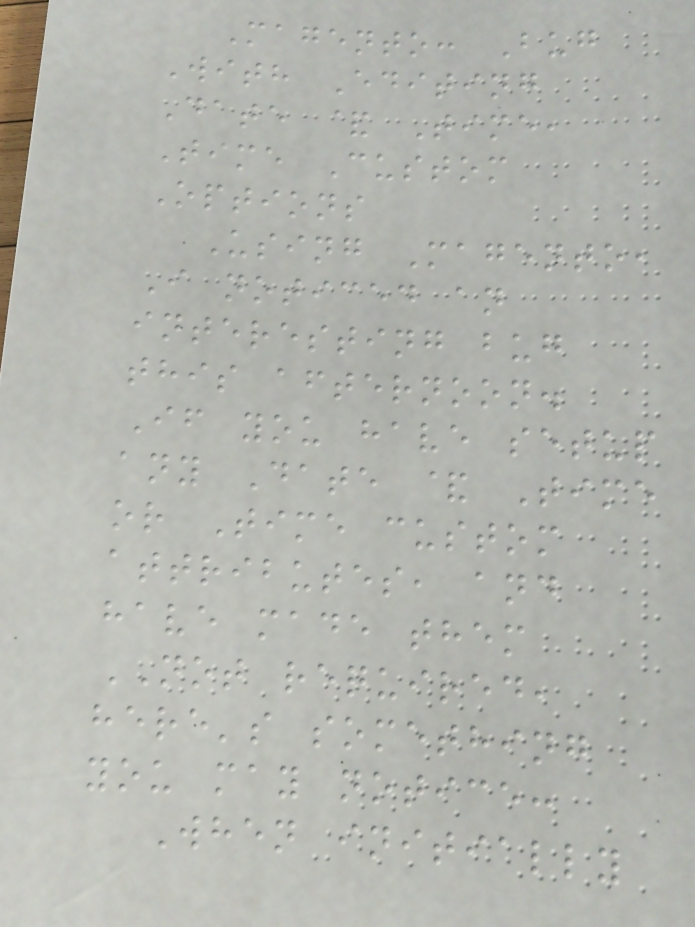Magento: Bug
With Editing
Date & Time,
Time Custom
Options
Using Magento,
I noticed an
interesting bug
this afternoon.
If you have setup
any Date & Time
or Time custom
attributes, and
have made them
NOT required,
here's something
you may notice:
When initially
